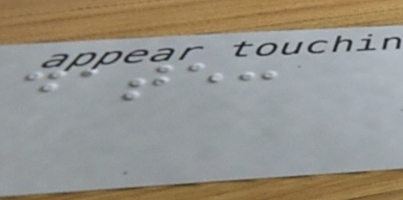date:
